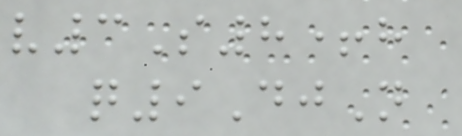v3S8+h
q9DjN
